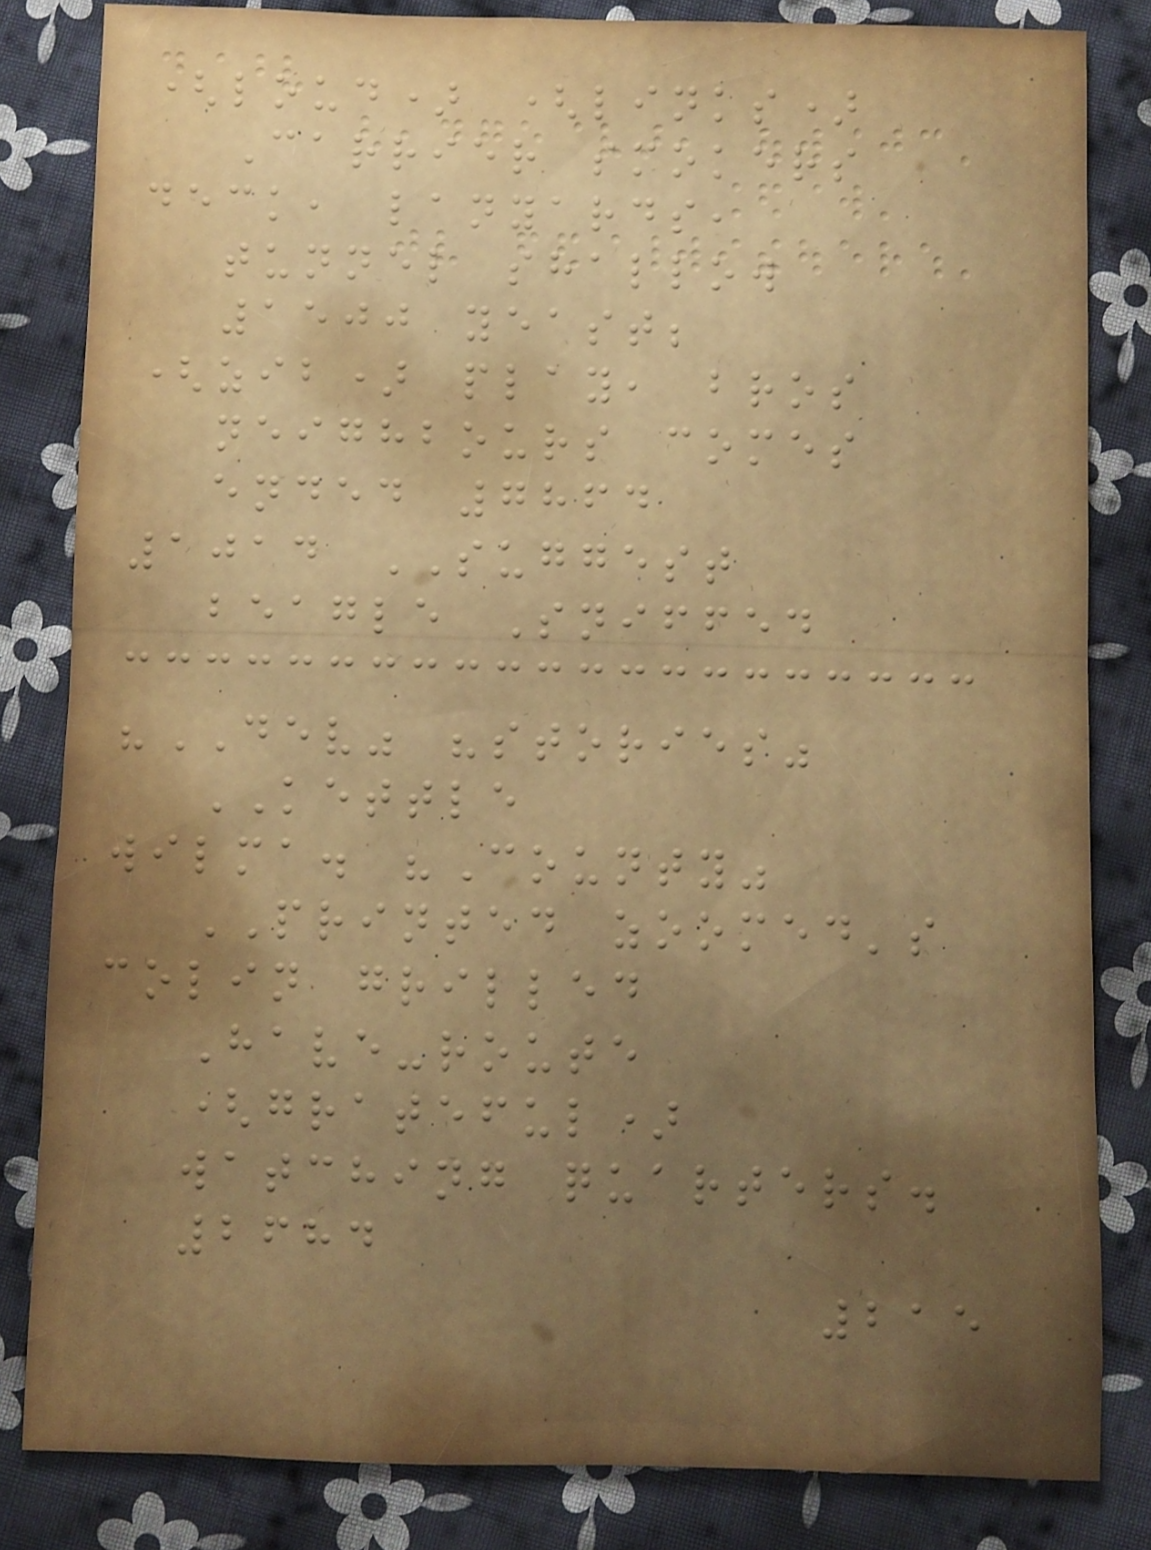(loud) (links)
Carrier smokers
deck, lanyards,
tunnel shallow
1500 yeast;
(zib) play, bros
neighbours comes
ended 7864
1014 SUGGEST
beagle Sniffed
"DEV" "stories"
KETTLE
wilma. "County"
PRINTED zoomed's
colin grilled
Have-route
(grateful)
watching quarters.
2684
215
